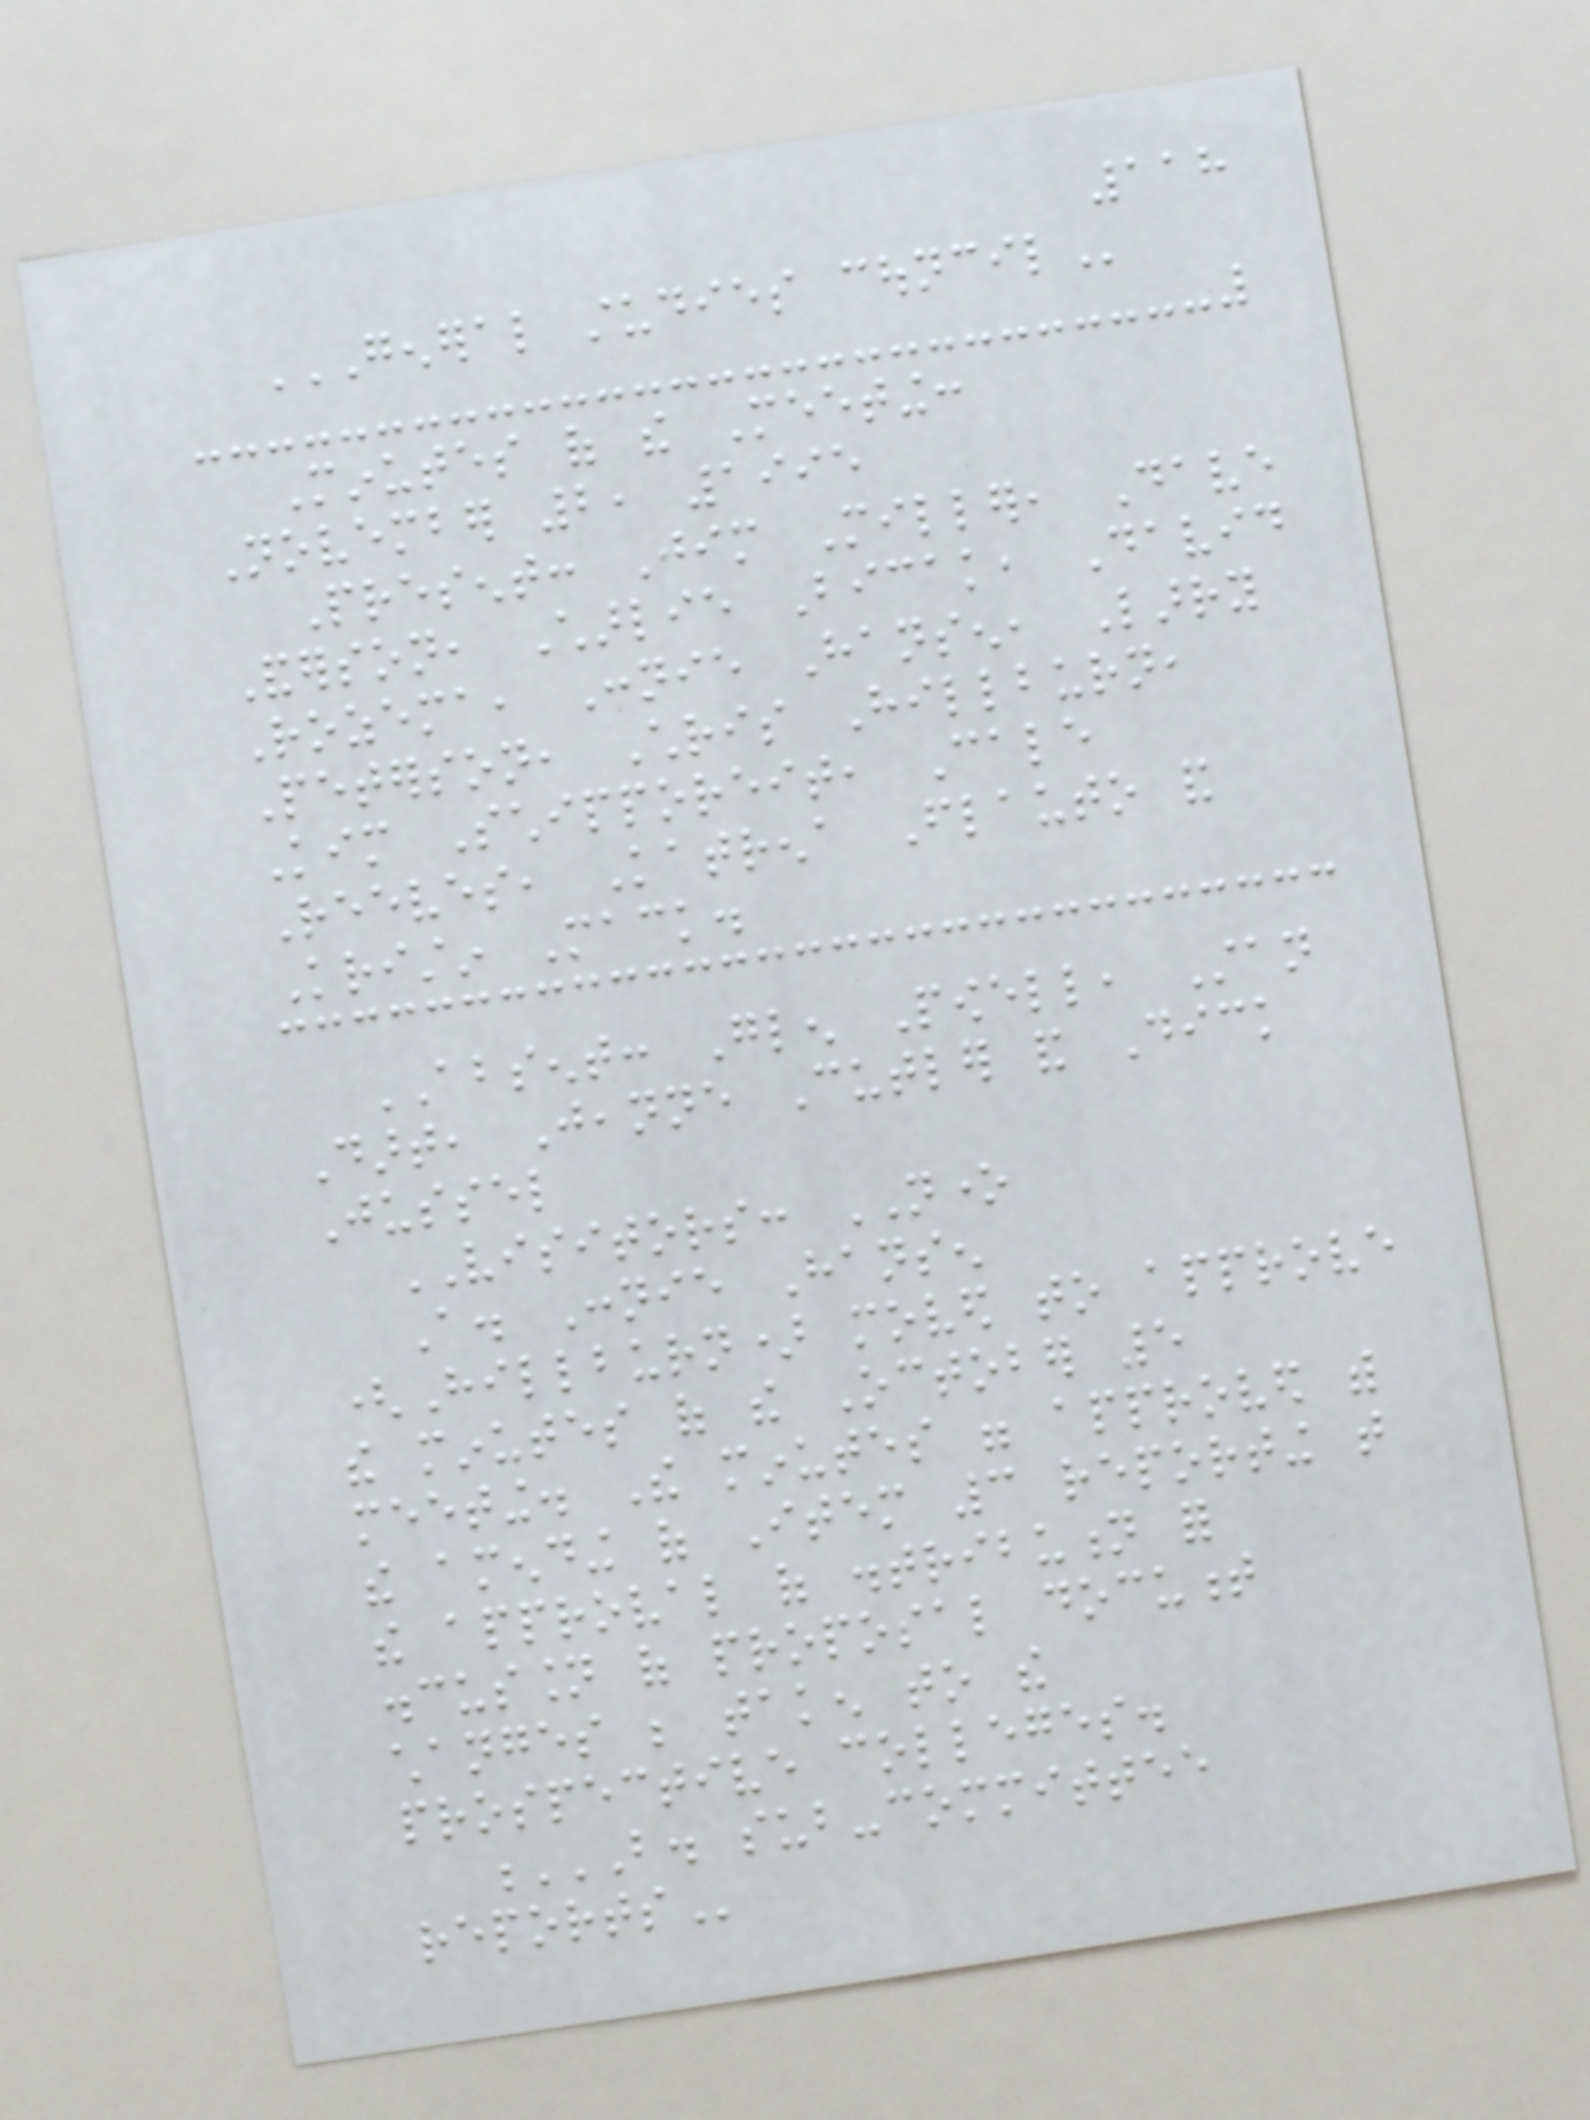118
GENERAL STUDIES COUNCIL
Minutes of the Meeting:
November 2, 1995
Present: Jim Miller, Dave
Anderson, Charlie Bicak, David
Rozema, Connie Hansen, Larry
Peterson, Chris Hillburn,
Kim Schipporeit, Cale
Reeves, Katrena Flauto and
Kristin Mack.
ABSENT: Glen Powell, Stan
Dart, Jeanne Cutler and Dick
Jussel
VISITORS: NONE
A. Connie Hansen
(Hillburn) moved to approve
the minutes of the October 5
meeting. The minutes were approved with
the amending of Item 3 reporting that
the approval of distribution for
discussion of proposal document
changes be taken to the
prospective colleges.
B. SUB-COMMITTEE
REPORTS
